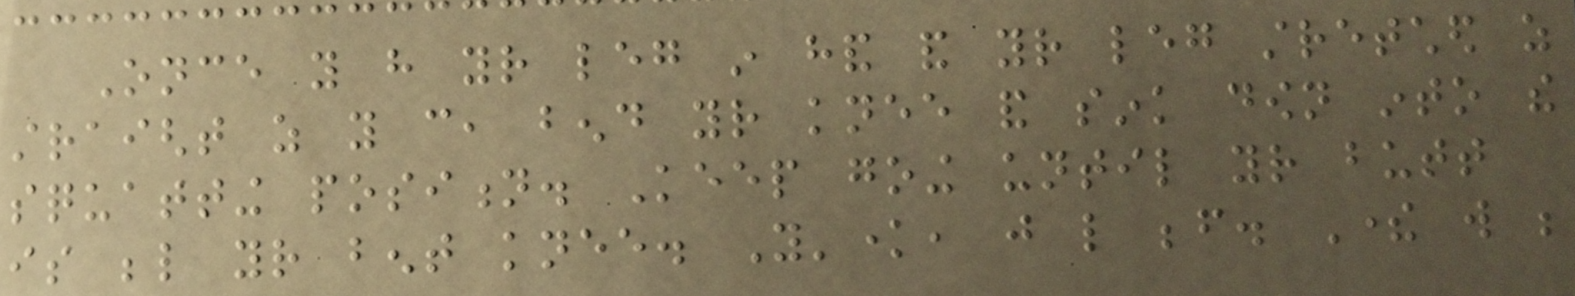Once you have your leg in hand and your leg stretched as
straight as you can, bend your knee and sink down into the
squatting position. Keep going until your butt
is below your bent knee. Y'know, just like before. There will be
